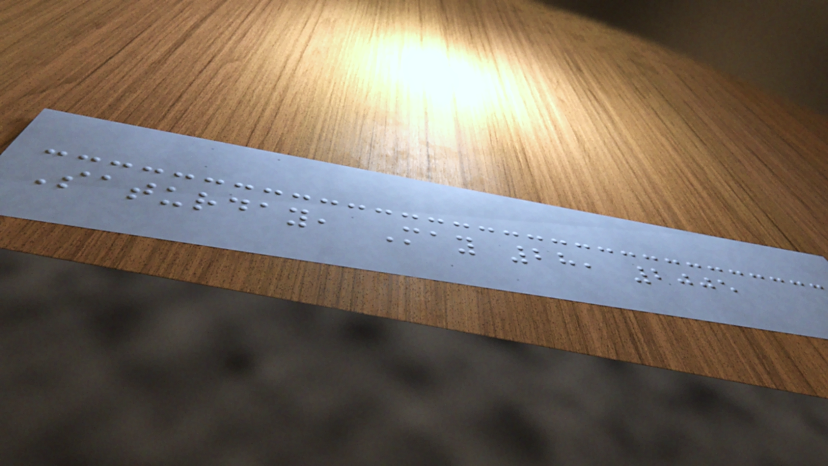Saturday, May 28, 2005
